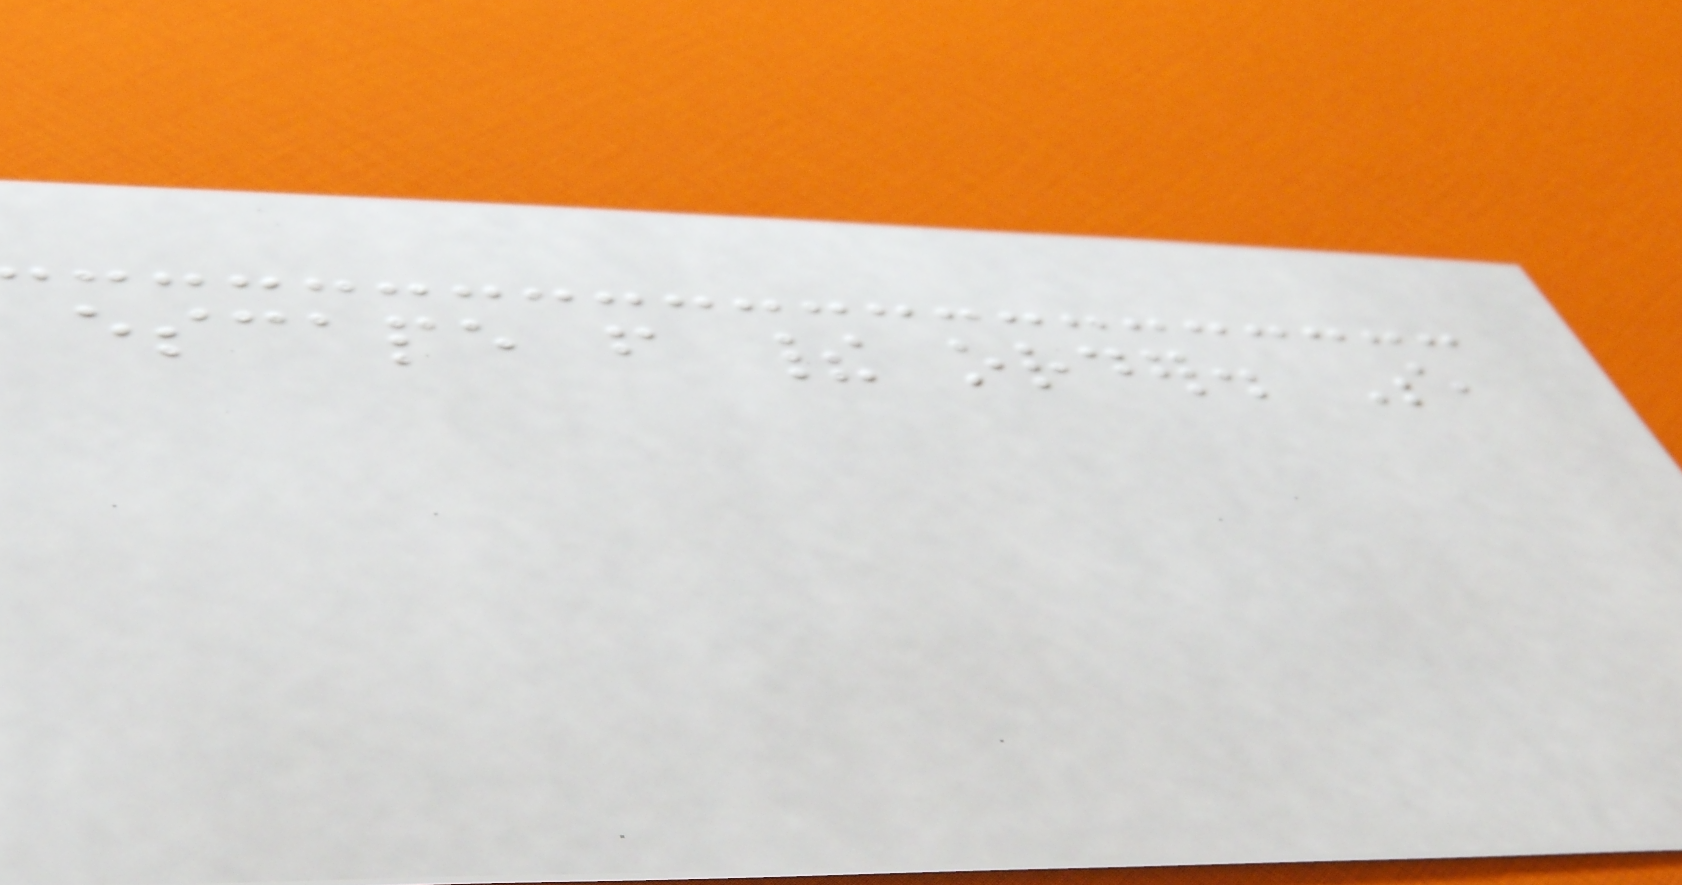escape from their order. So,
